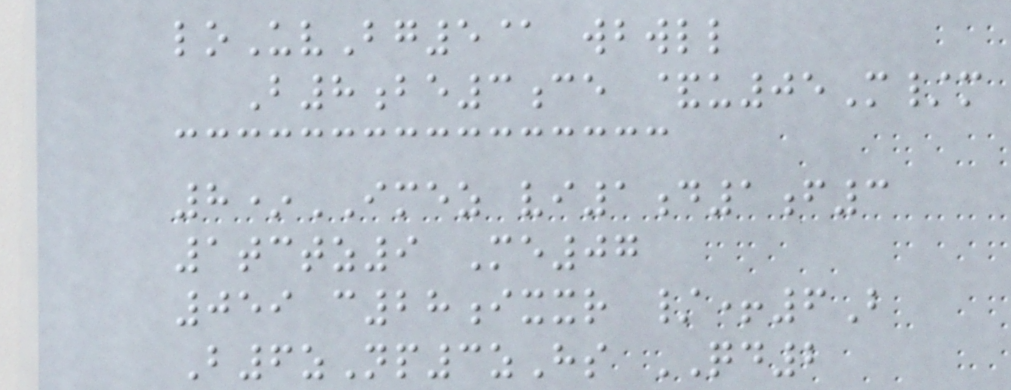loUvBg5@ wbwll
B8be3ce &u05M/m
8*IMEZ vi1d1f3
1tctz9 Me07
059 c28ixxr /+6B
B6zNp3zHs QD2
